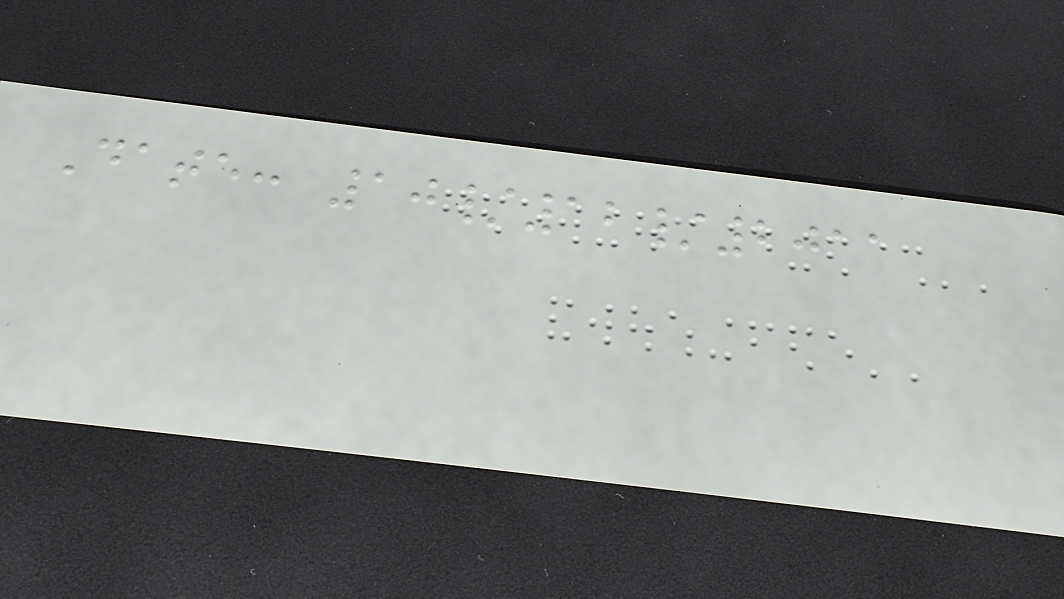Date: 10/12/2011
